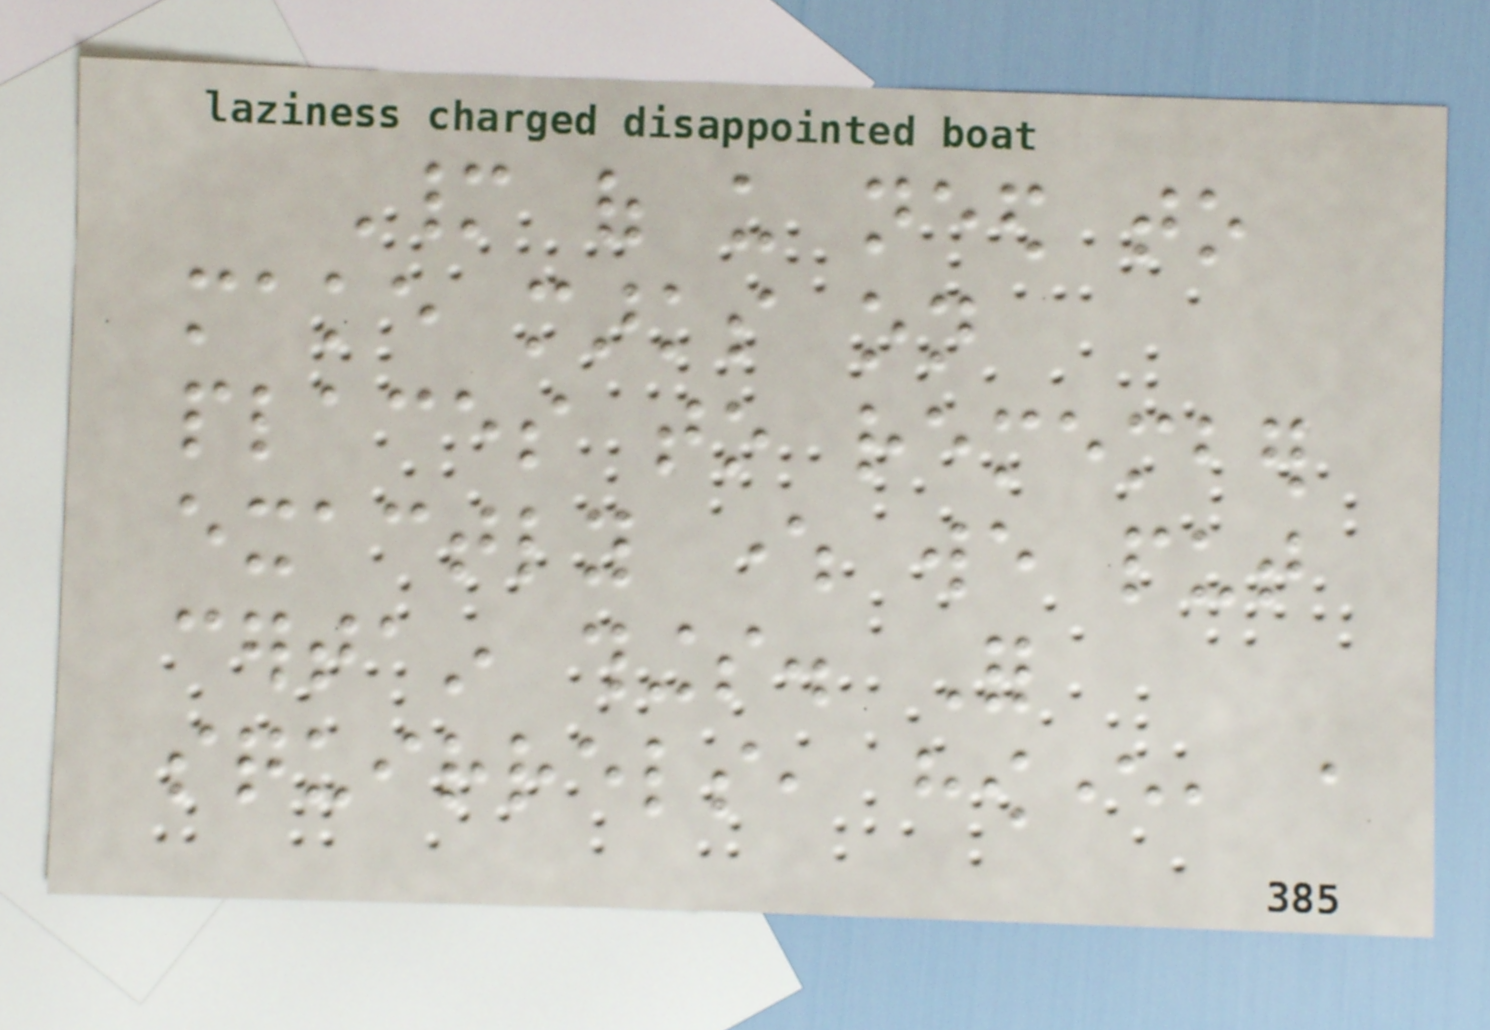Many of us need to
make marks on
places to remember
exactly where we put
certain things. For
squirrels, however, a
